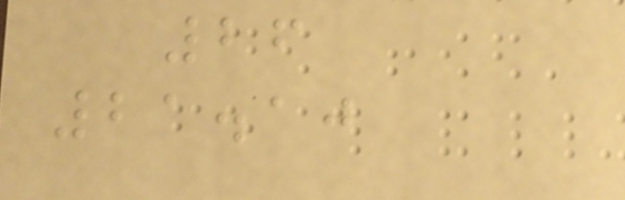26
21.10
